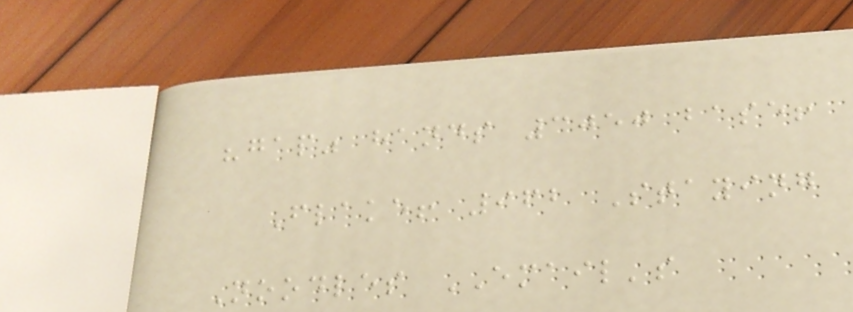"gap" hands 3050 base!
Flake! 962 Staying
Noodles EMAIL's
